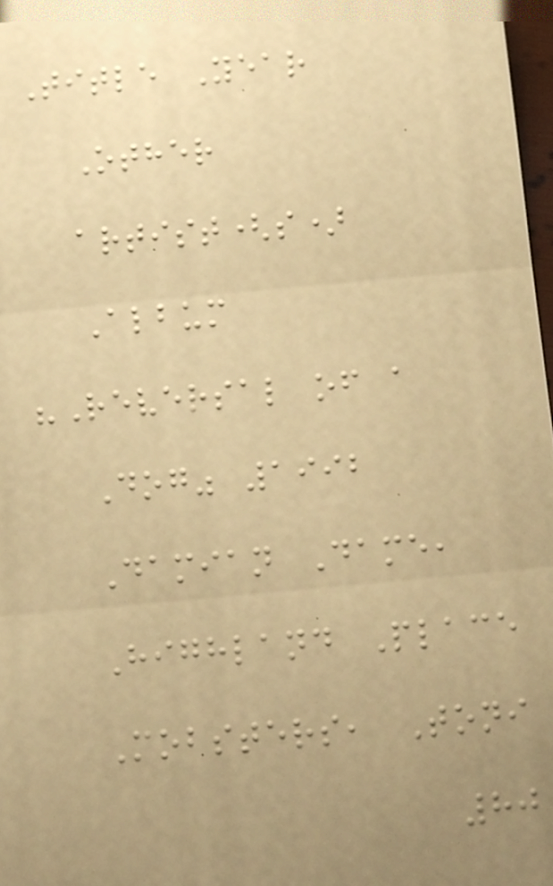Title Year
Other
artist(s)
Album
"Reversal of a
Dog" 1992
Damian Dame,
Highland Place
Mobsters, Toni
80
